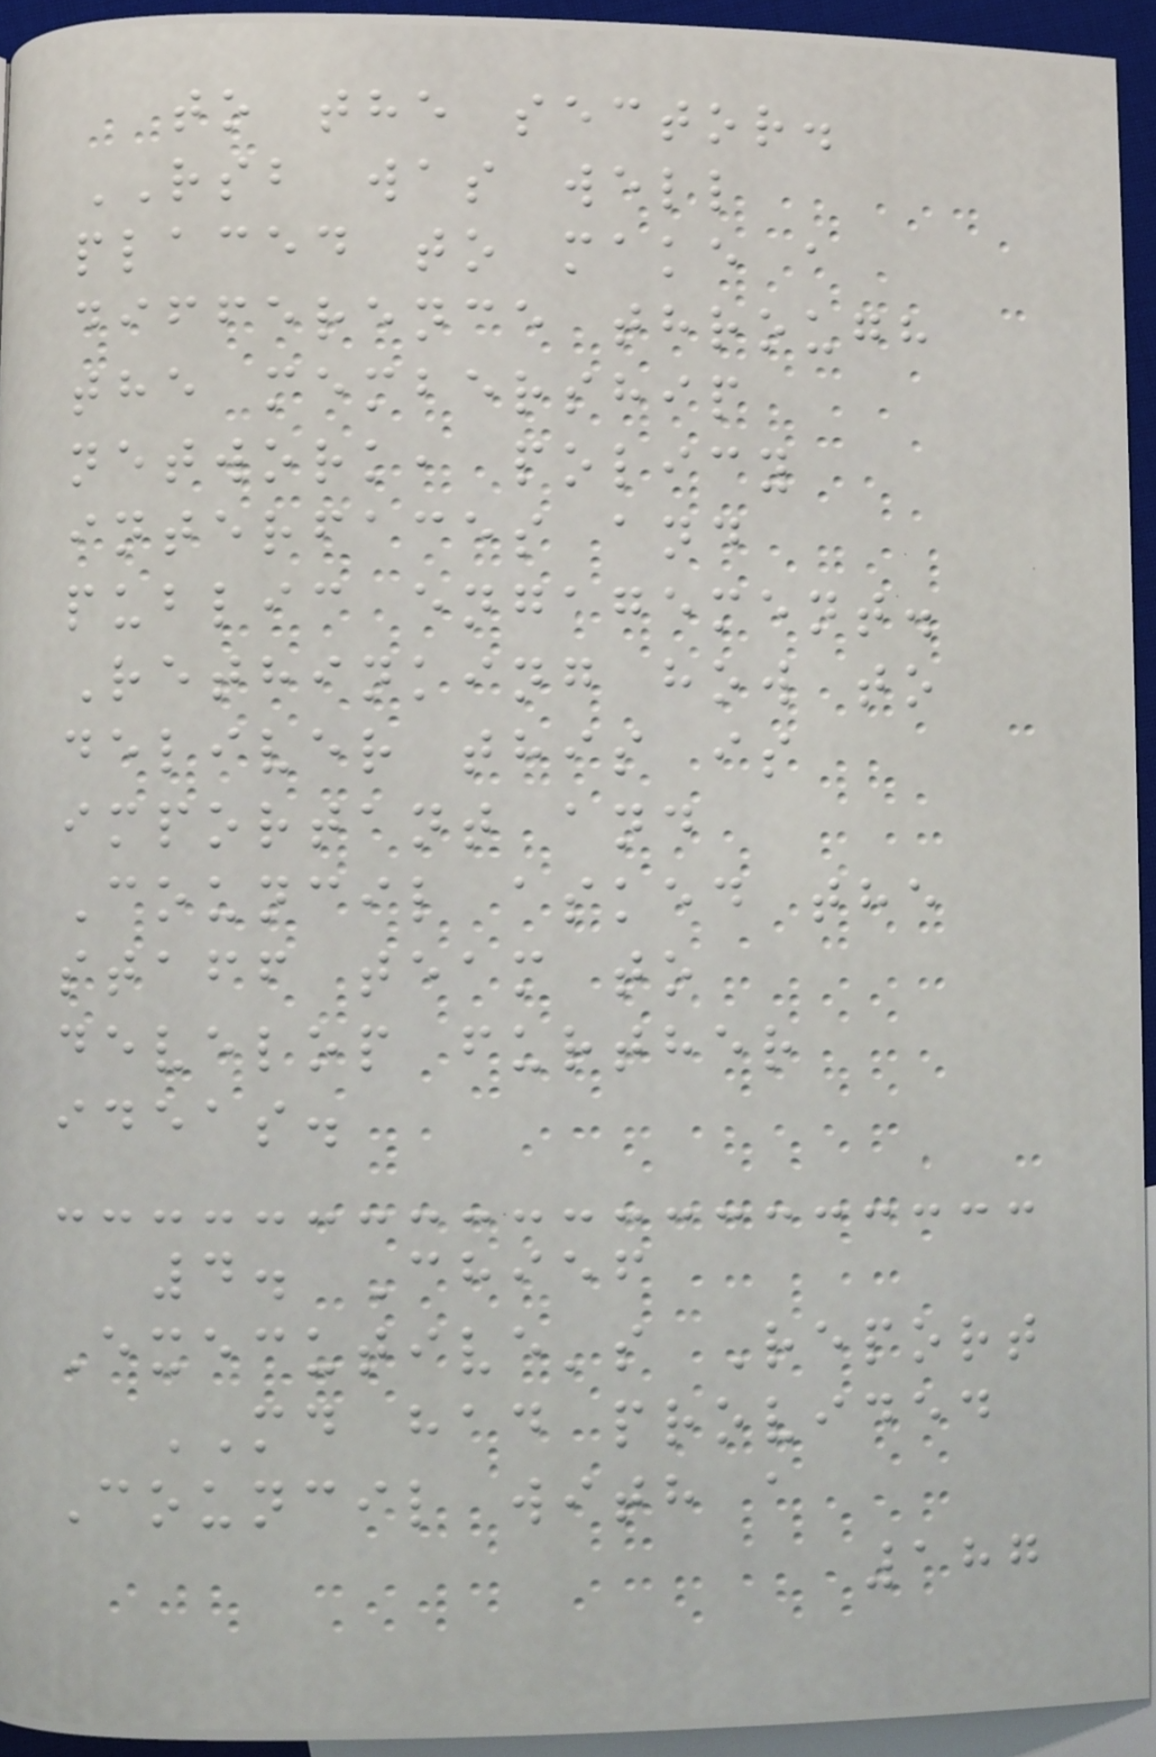to the sector.
RSB was well
placed to make a
difference through
the membership
network, policy
interfaces and
public engagement.
Rethinking how to
deliver this is
important and
Council asked the
staff team to
develop further
ideas.
4. Chief
Executive's Report
MD had provided
Council with a
187
